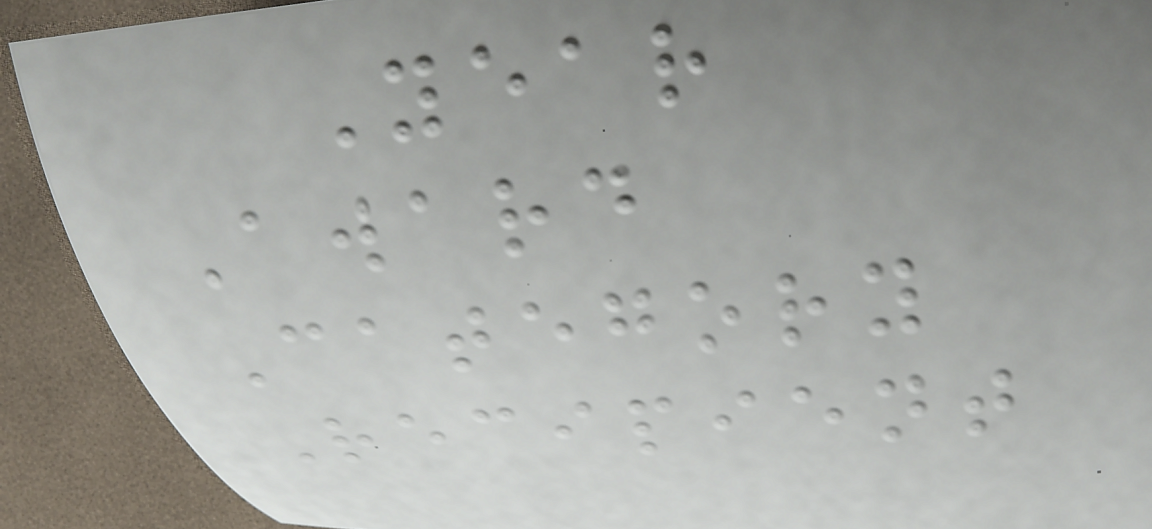Year
Award
Category
Recipient
